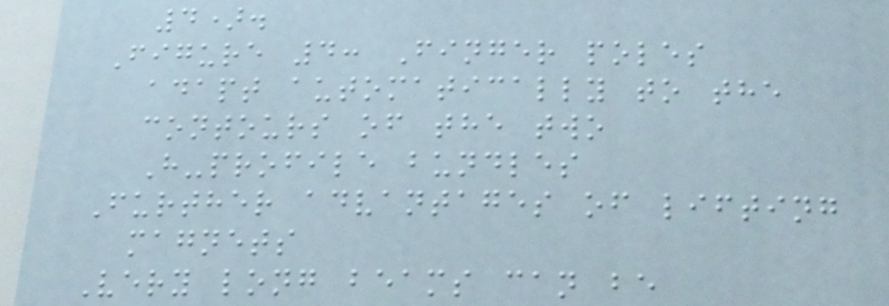4).
Figure 4: Finger poles
adapt automatically to the
contours of the two
H-profile bundles
Further advantages of lifting
magnets
Very long beams can be
